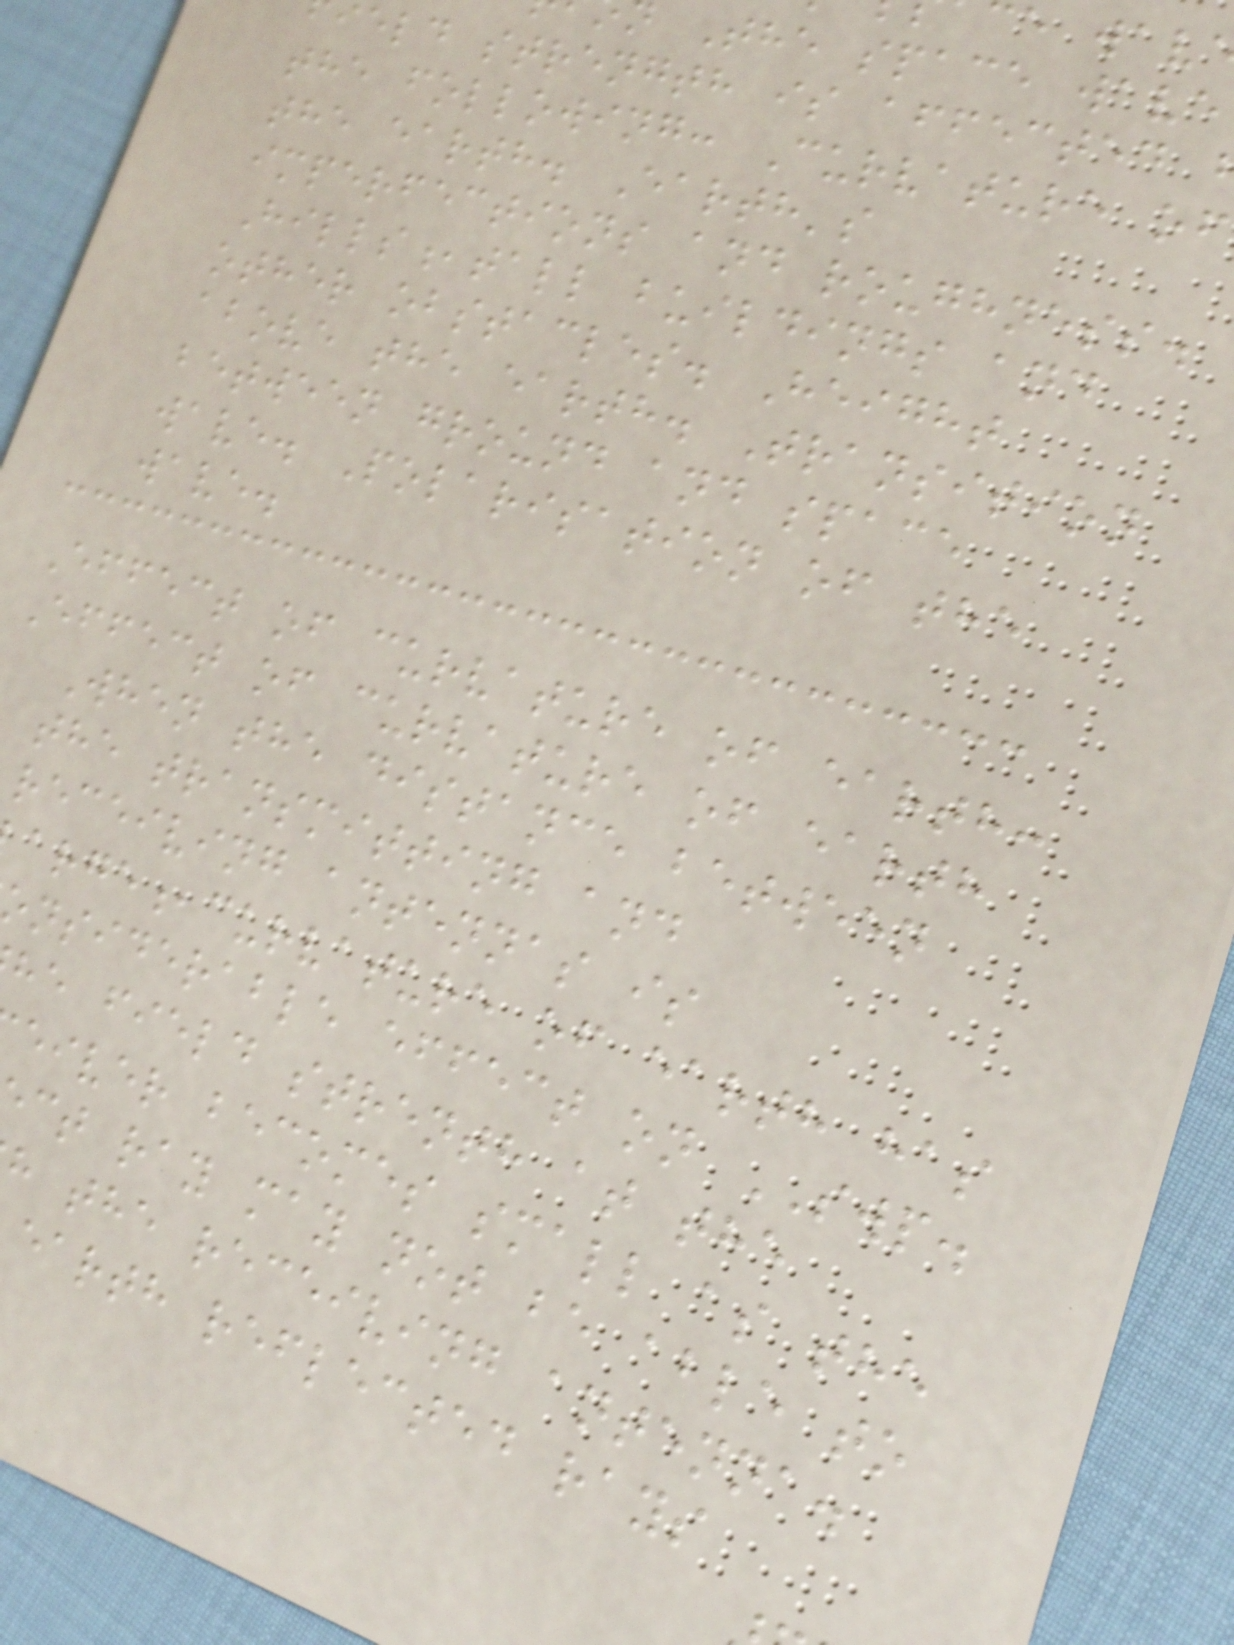The space wave
ield strength is affected
the following: Curvature of
the earth. Earth's
imperfections and roughness.
Hills,tall buildings and
other obstacles. Height
above the earth. Transition
between ground and space
wave. Polarisation of the
wave.
Effect of curvature of earth:
Effect of curvature of earth
When the distance between
the transmitting and
receiving antennas is
arge,curvature of earth has
nsiderable effect on SWP.
he field strenth at the
eiver becomes small as the
ct ray may not be able to
h the receiving antenna.
earth reflected rays
